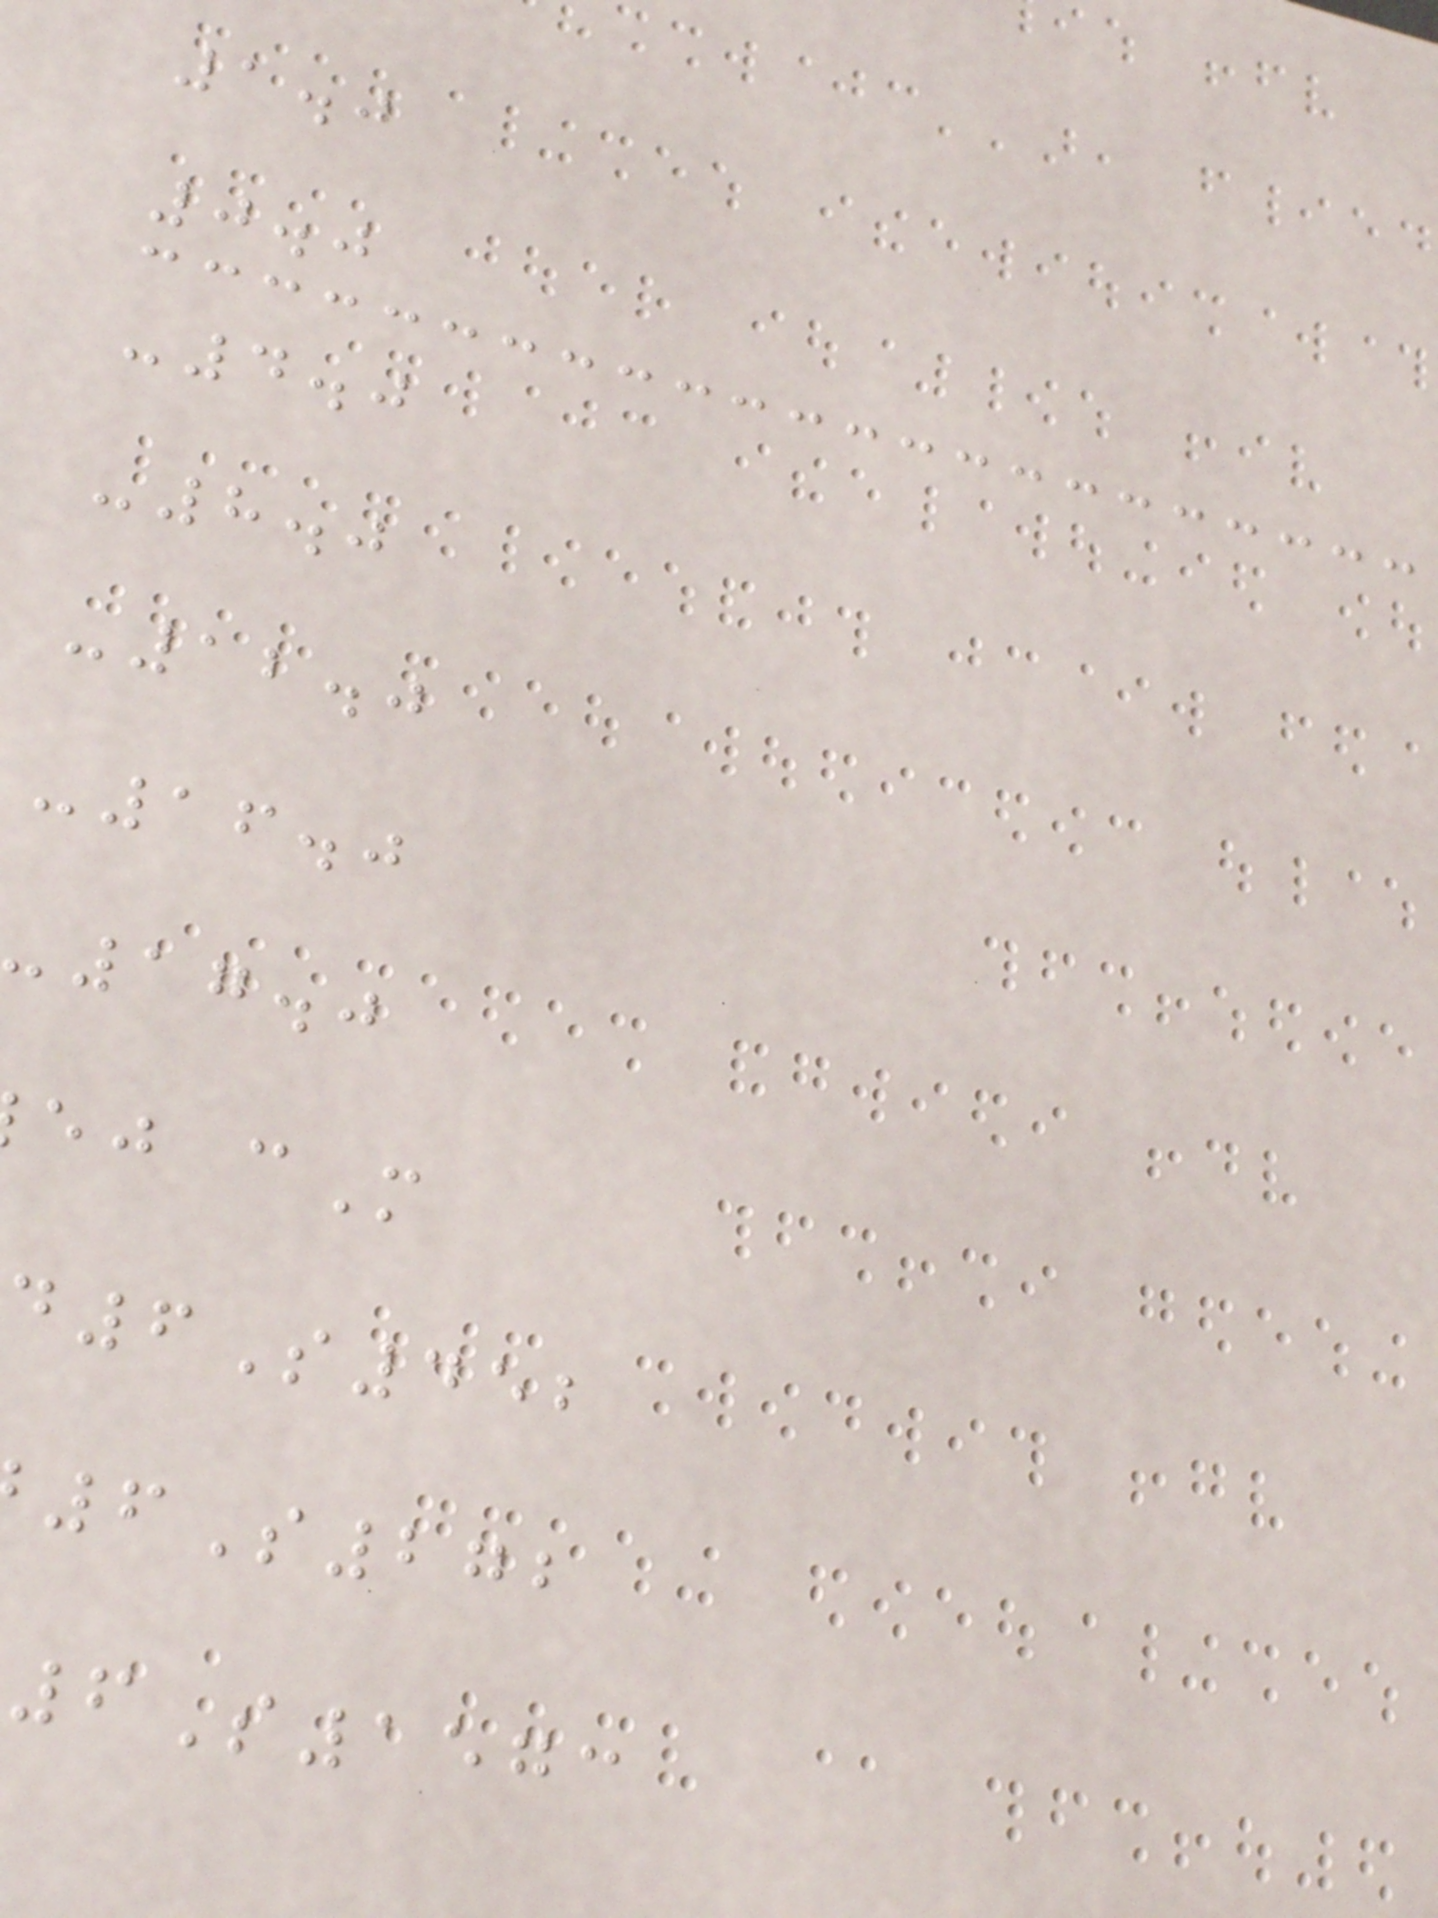1.0
0.0
-4.0
-8.0
-12.0
-16.0
-17.0
ej cM
6S452
6S272
6S1573
